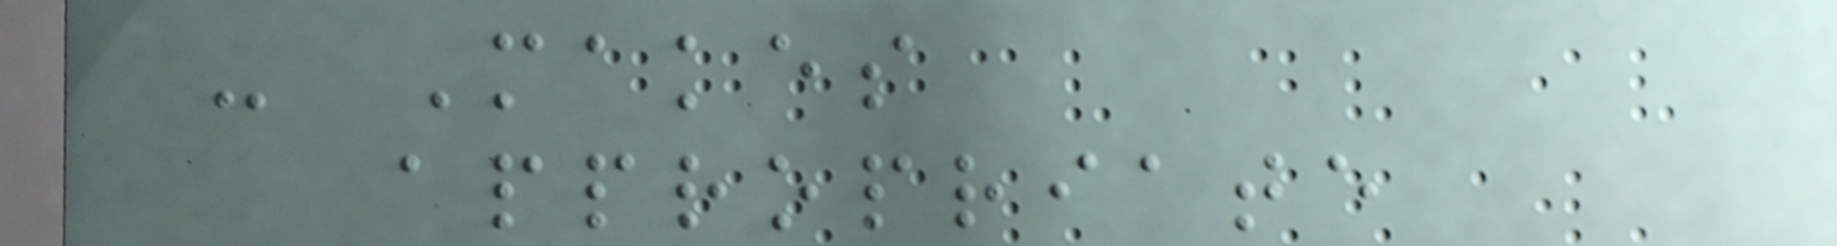- Makes
appropriate
